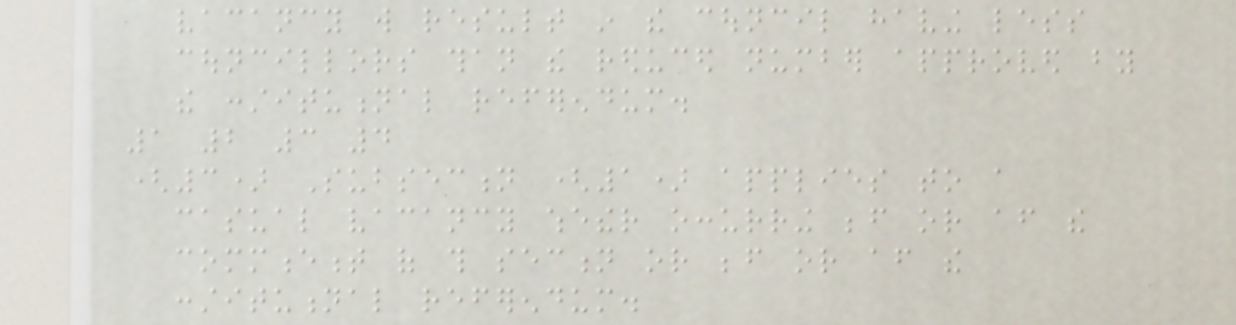vacancy will result in the council having less
councillors than the reduced number approved by
the constitutional referendum.
1 2 3 4
(3) Subsection (1) applies to a
casual vacancy whether occurring before or after the
commencement of this section or before or after the
constitutional referendum.
